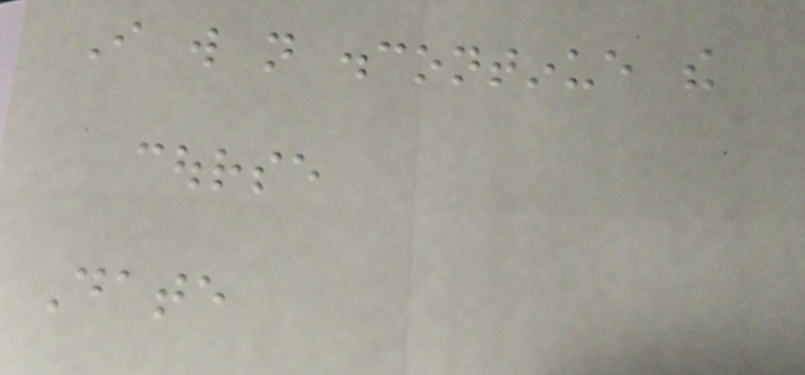I will not discontinue the
course
Date
